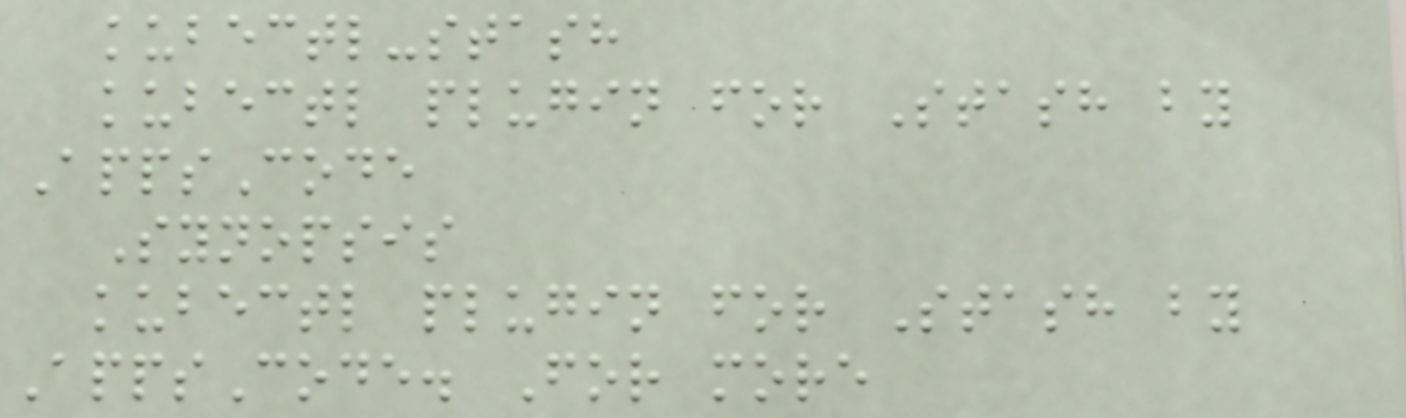kubectl-stash
kubectl plugin for Stash by
AppsCode
Synopsis
kubectl plugin for Stash by
AppsCode. For more
